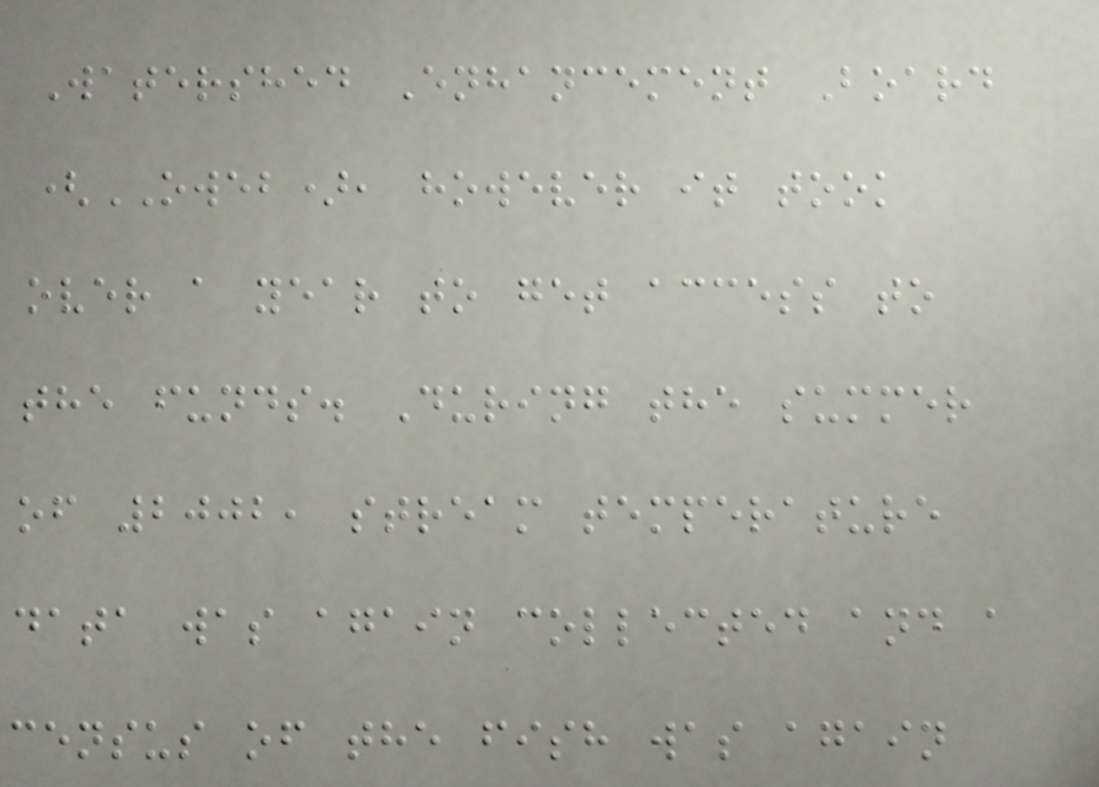Watershed Enhancement Board
(OWEB), however it took
over a year to get access to
the funds. During the summer
of 2002, stream temperature
data was again collected and a
census of the fish was again
